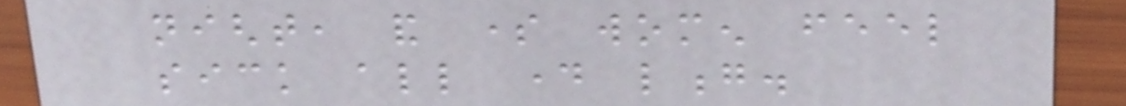night, and some women feel
sick all day long.
